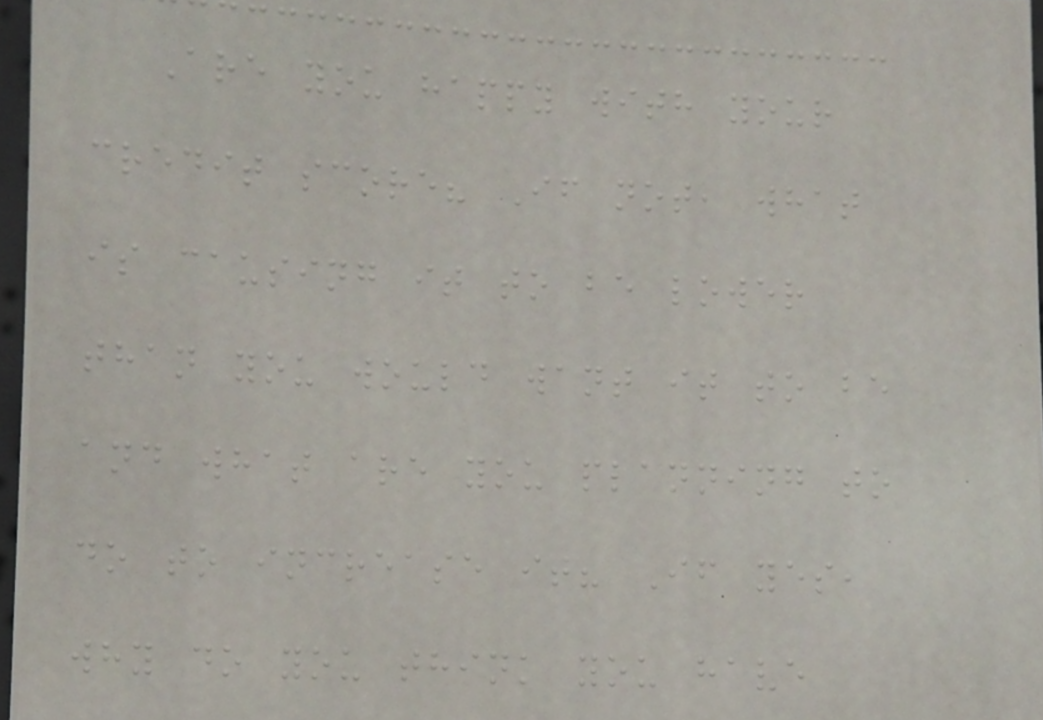Are you happy with your
credit score? If not, what
is causing it to be lower
than you would want it to be
and what are you planning to
do to increase it? If yes,
why do you think you have
